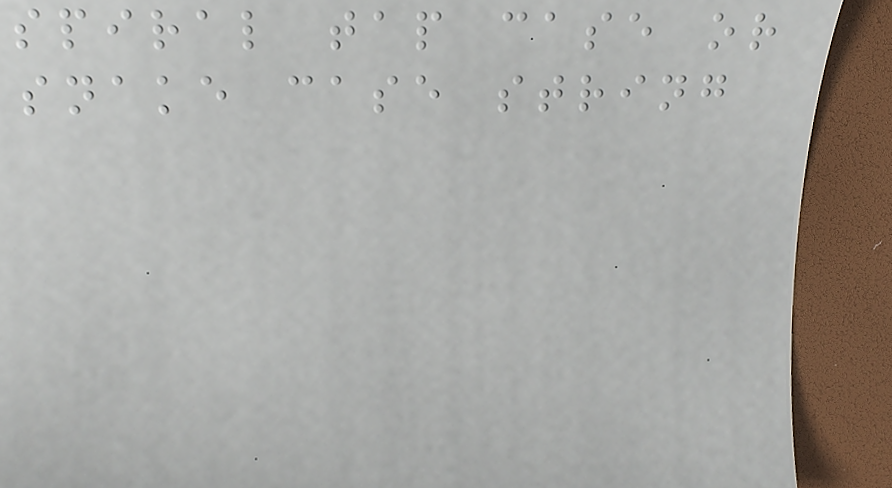spiral tap case or
snake case string
